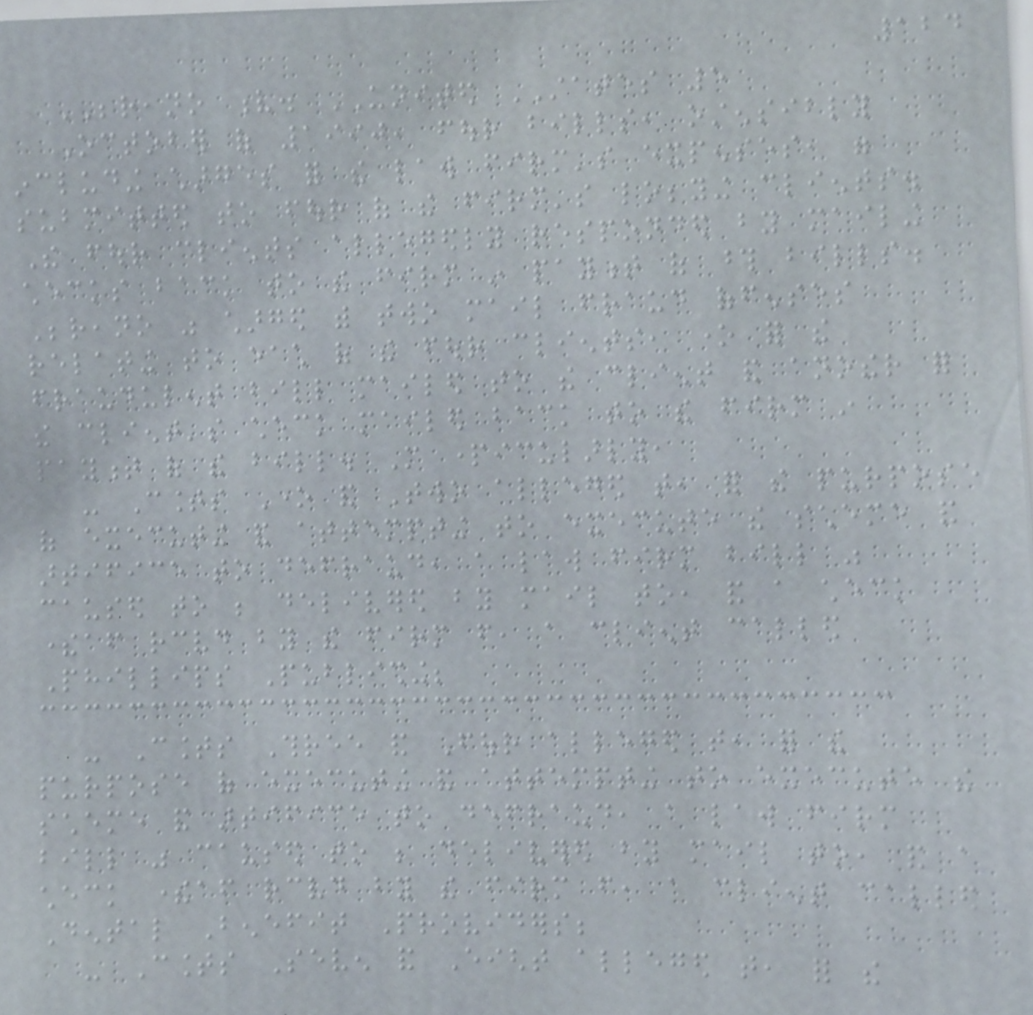124
BEREANO v. UNITED STATES 5
October of 1990, four bills, ostensibly
including charges for the law firm's expenses, were
submitted to four of the firm's lobbying clients.
The four clients allegedly responded by mailing
checks back to the firm in payment of those bills.
Bereano was charged with two mail fraud offenses
relating to each of the four clients, one for the
fraudulent bill mailed to the client and another for
the client's check mailed back to the firm in
payment of the bill. More particularly,
- Counts One and Two alleged that, for the purpose
of executing and attempting to execute the scheme and
artifice to defraud, a law firm bill was
caused to be delivered by mail to, and a check
thereafter received by the firm from, a client called
Phillips Publishing;
- Counts Three and Four alleged that, for the
purpose of executing and attempting to execute the
scheme and artifice to defraud, a law firm
bill was caused to be delivered by mail to, and a
check thereafter received by the firm from, a client called
Dental Benefit Providers;
- Counts Seven and Eight alleged that, for the
